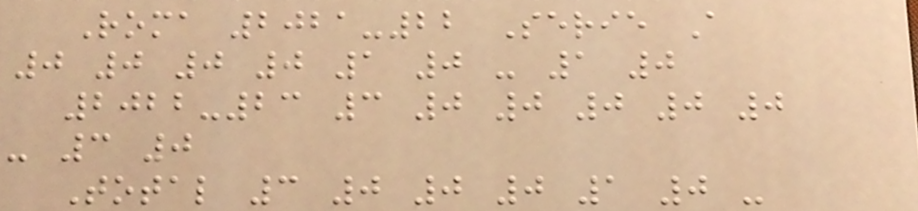Roma 2021-22 Serie A
0 0 0 0 1 0 - 1 0
2022-23 3 0 0 0 0 0
- 3 0
Total 3 0 0 0 1 0 -
